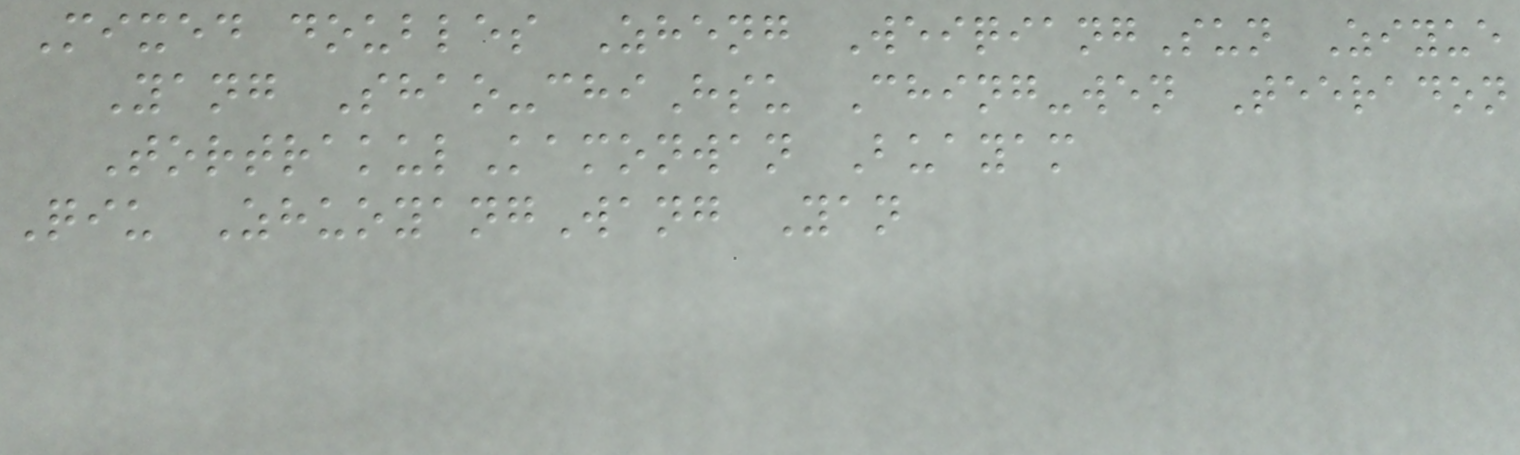Mixed doubles Zheng WeiqiangSun Ziyue
Yang Shao-chiHsu Ching-wen Teeradon
TortrakulKamonwan Buayam
Qiu ZhuoyangWang Yan
